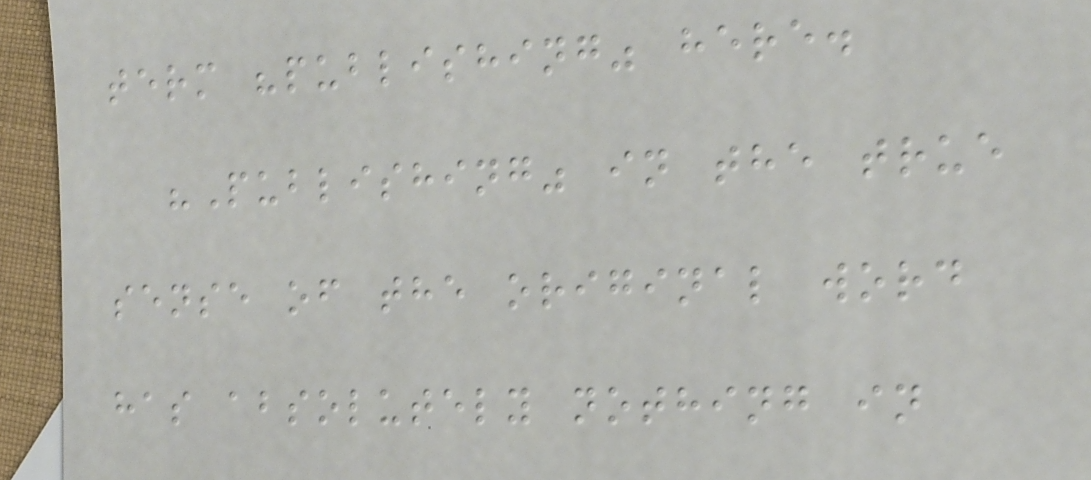term "publishing" here.
"Publishing" in the true
sense of the original word
has absolutely nothing in
